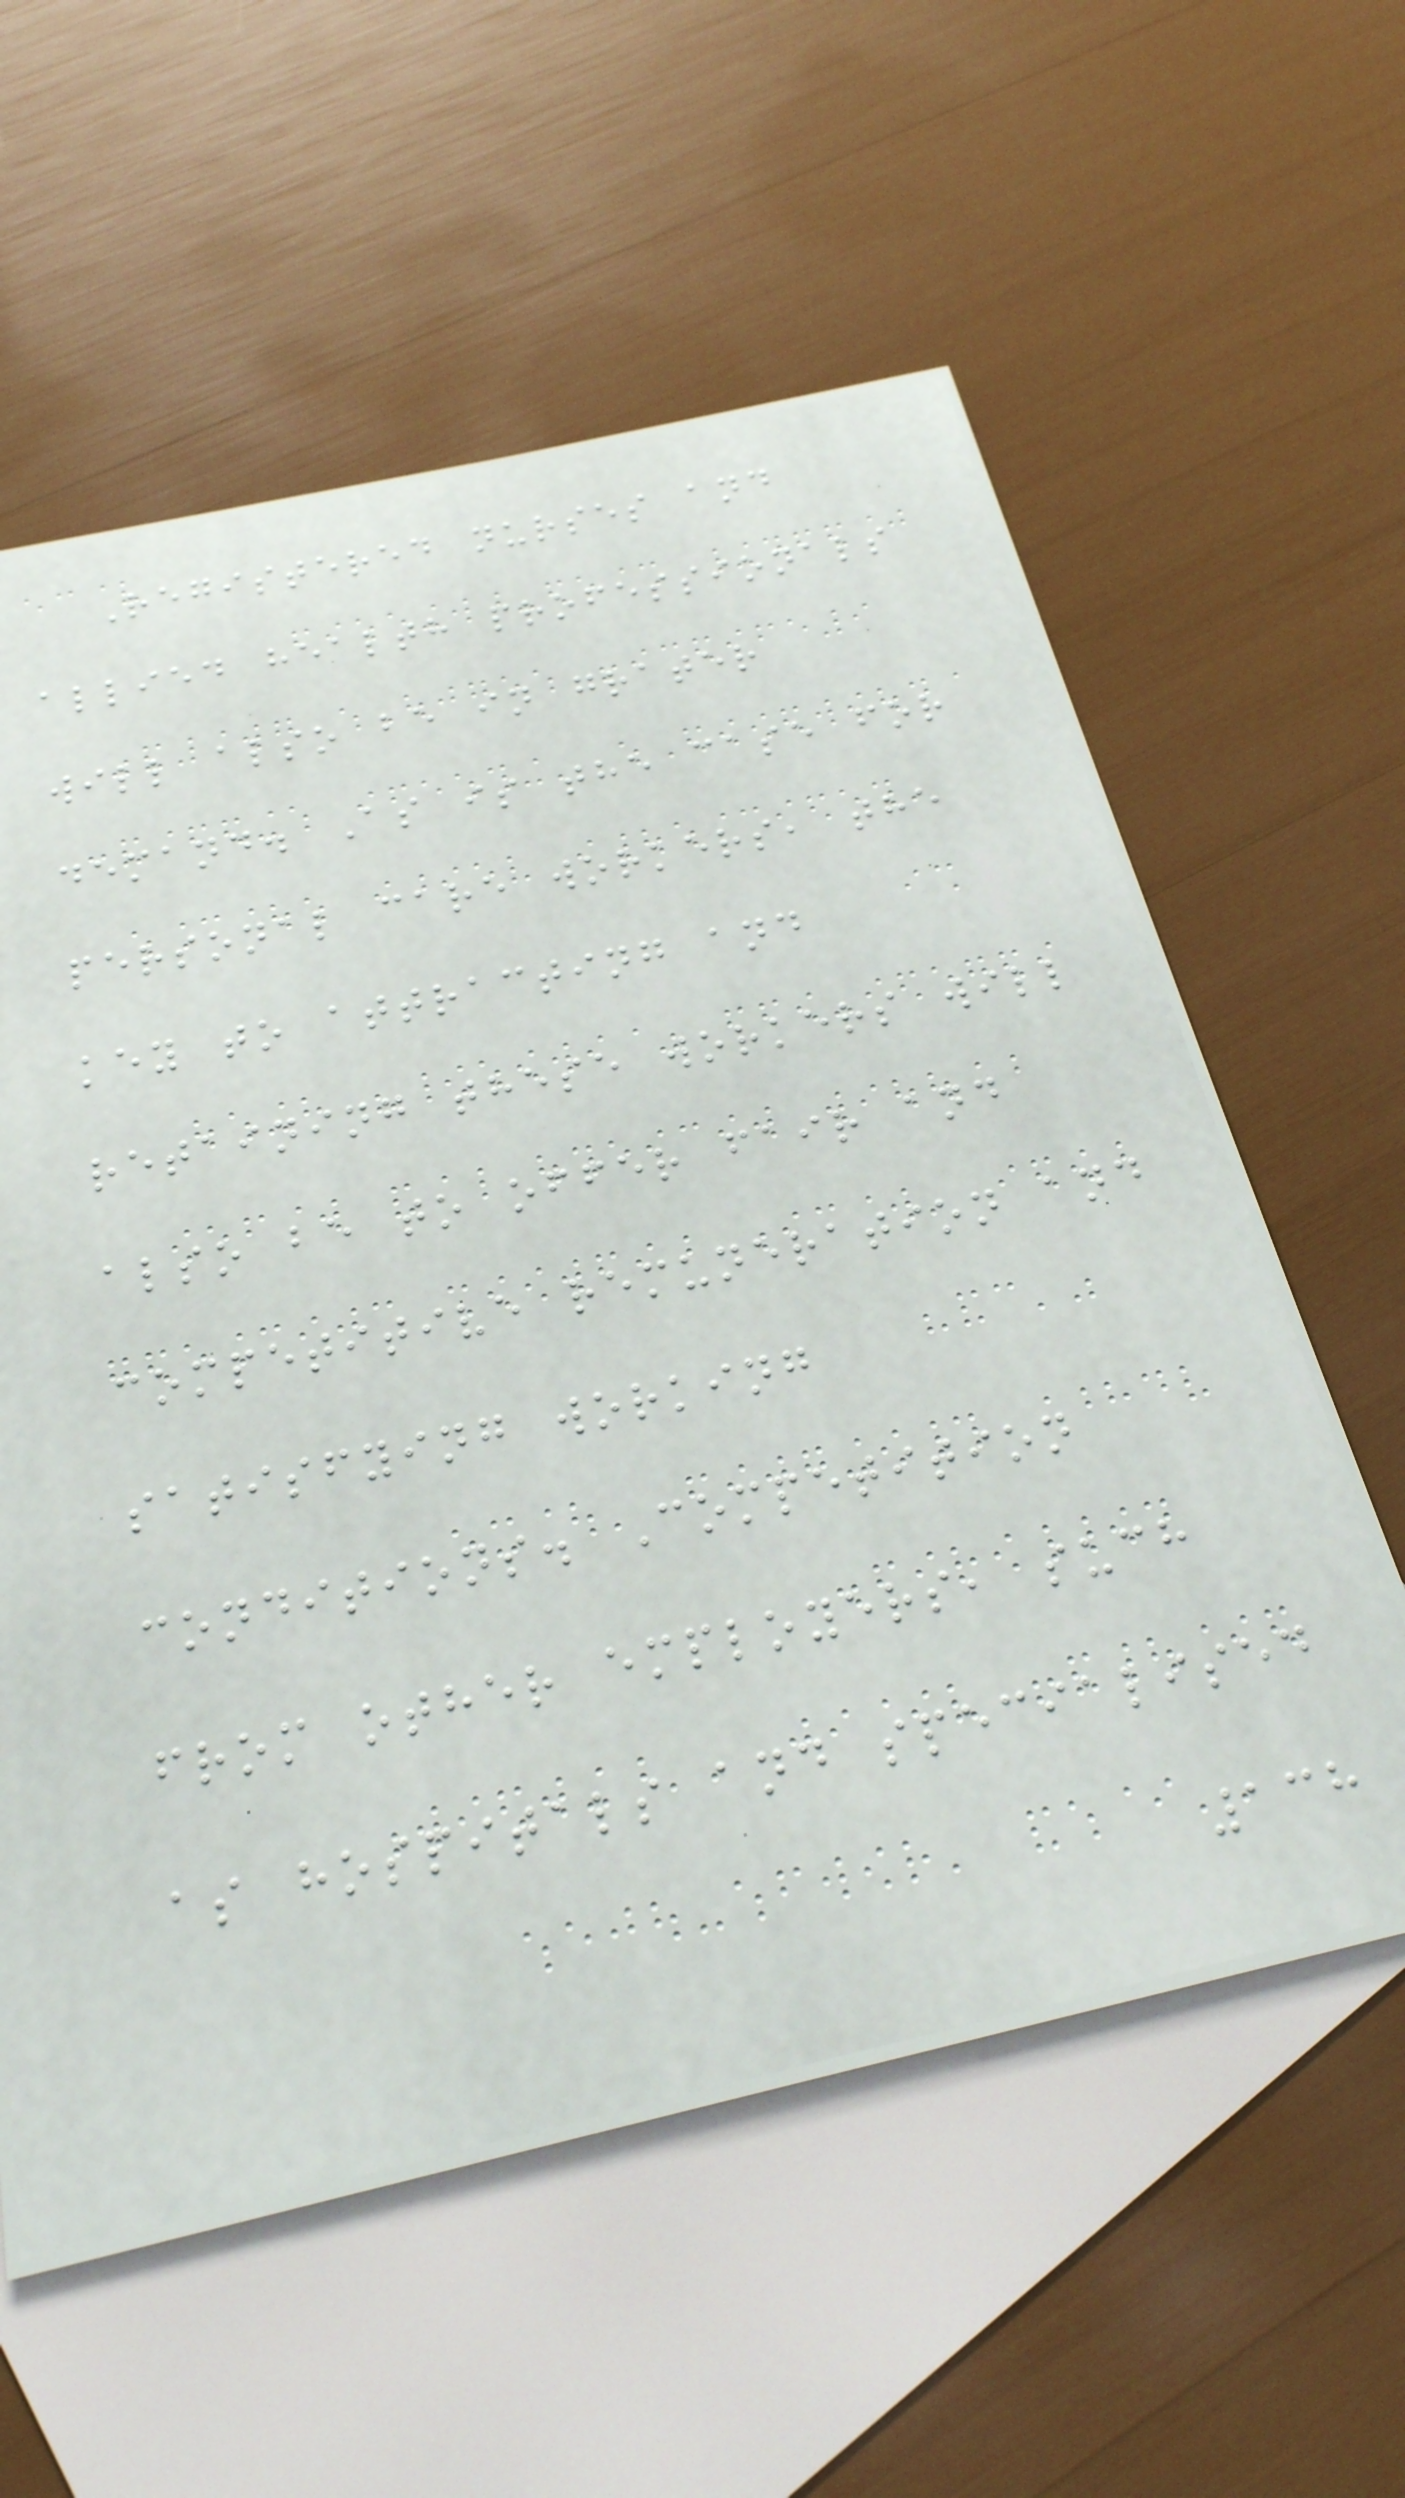Registered nurses and
allied health professionals
will also be in grater
demand. As is the case for
personal care workers, the
key to attracting and
retaining these workers will
also be to offer fair and
competitive remuneration and
satisfying working
conditions. Competition
from other employers, such
as hospitals and specialised
138
